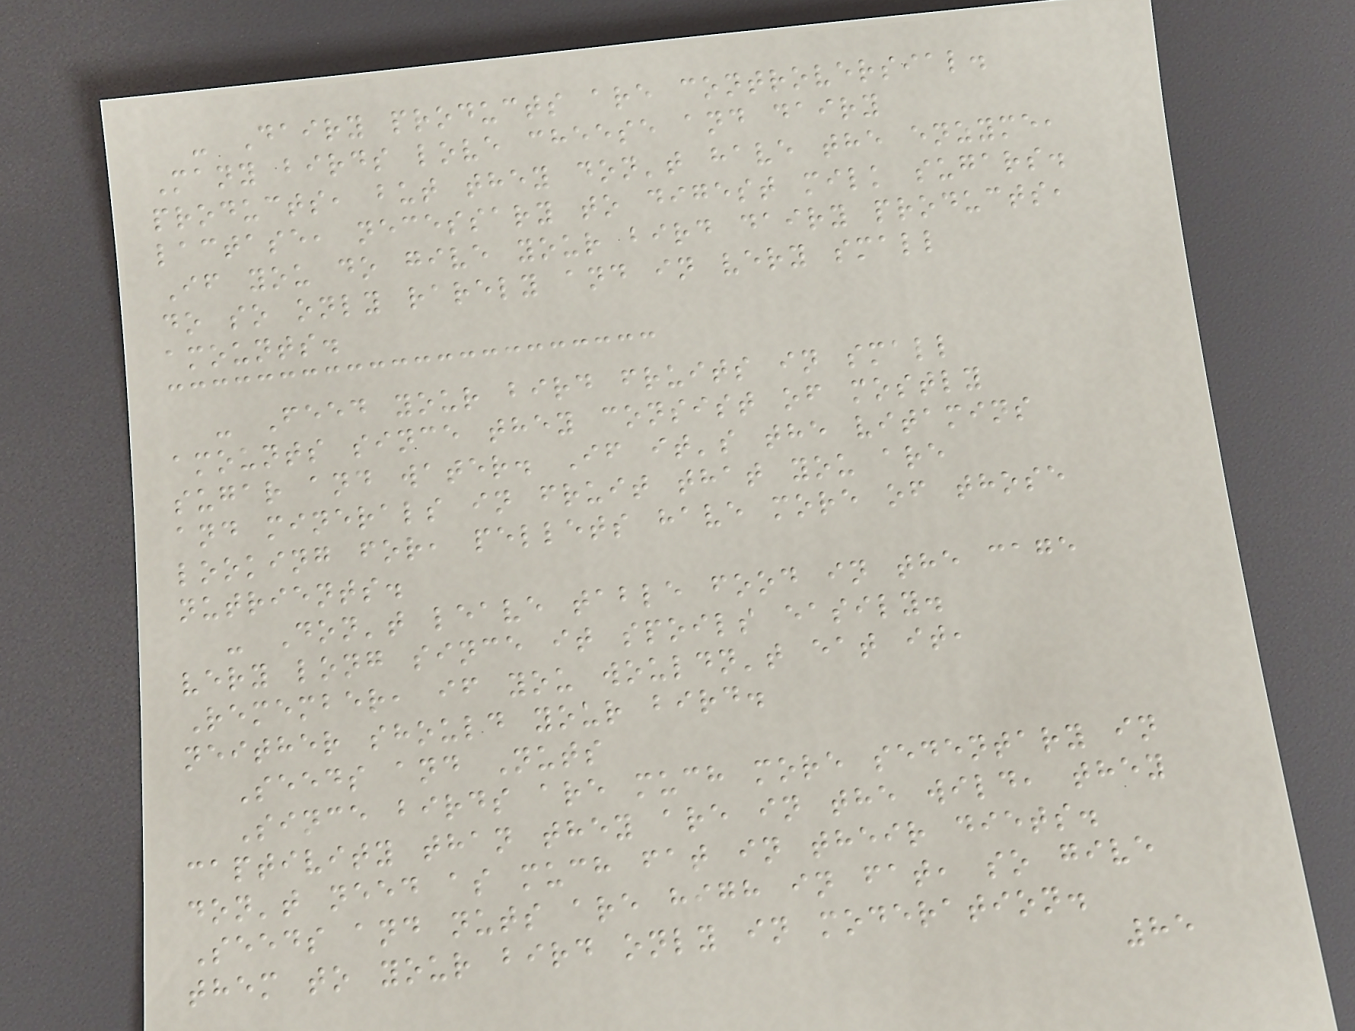- Dairy products are controversial.
Many birds love cheese and dairy
products, but they don't have the enzyme,
lactase, necessary to digest milk sugars.
If you do give your bird dairy products,
do so only rarely and in very small
amounts.
- Feed your bird fruits in small
amounts since they consist of mostly
sugar and water. If it's the vitamins
and minerals in fruit that you are
looking for, pellets have more of those
nutrients.
- Don't leave table food in the cage
very long since it spoils easily.
Remember, if you wouldn't eat it,
neither should your bird.
Seeds and Nuts
Since birds are much more sedentary in
captivity than they are in the wild, they
don't need as much fat in their diets.
Seeds and nuts are high in fat, so give
them to your bird only in moderation.
85
